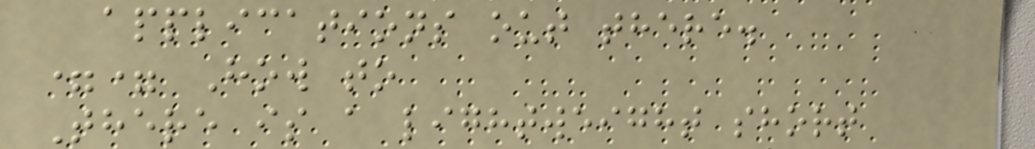applications out there.
== How to
There is a lightweight short
